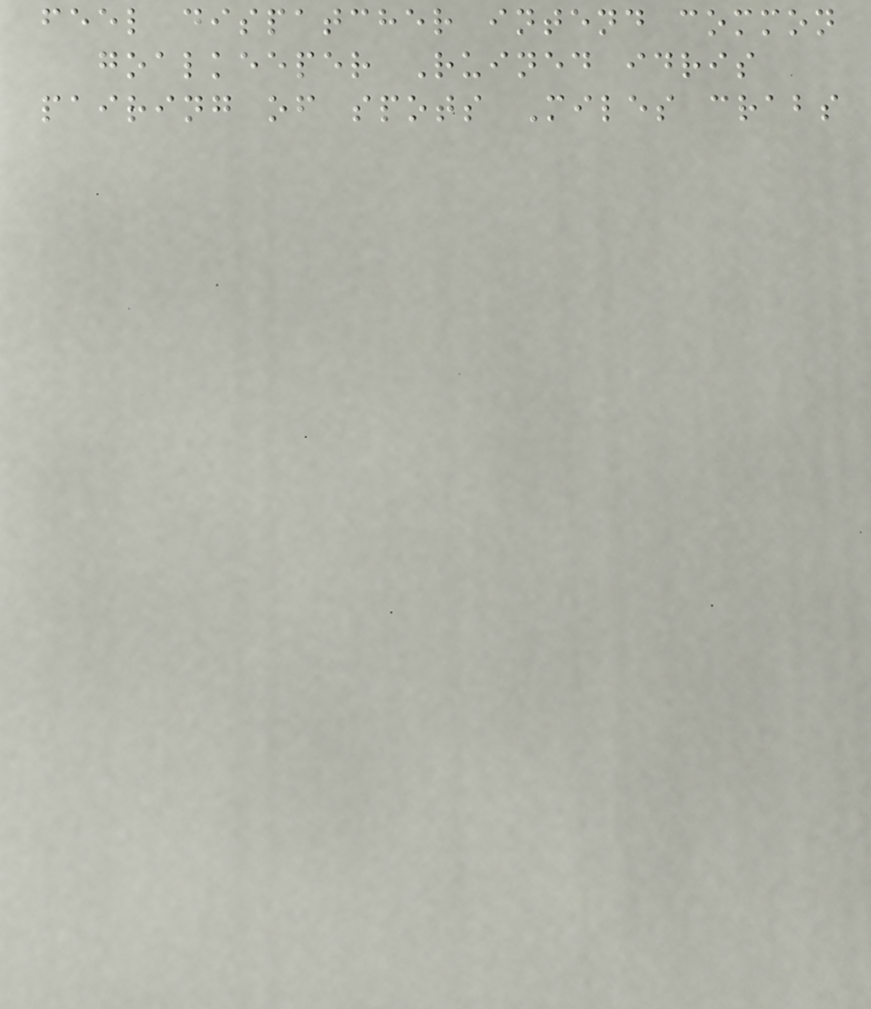feel dispatcher intend common
goalkeeper Ruined idris
pairing of spots Miles crabs
